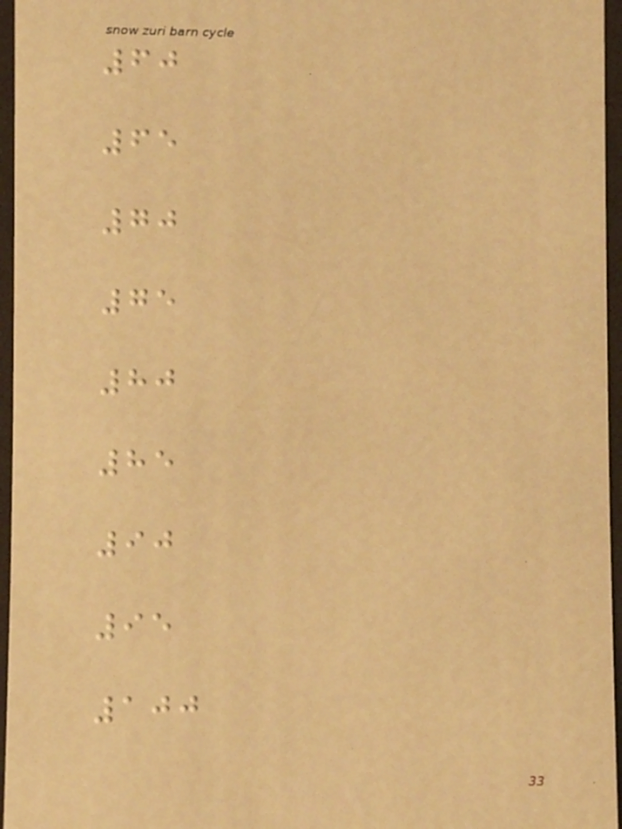60
65
70
75
80
85
90
95
100
